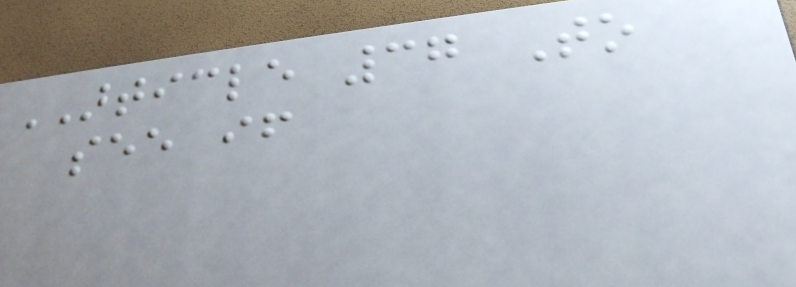ARTICLE 37 To
see if
